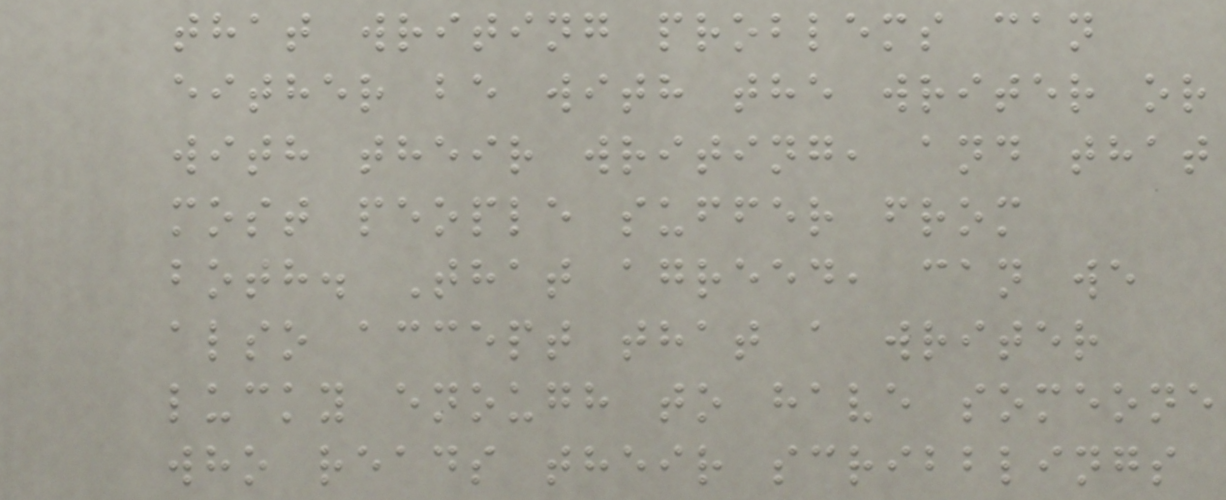that writing problems can
either be with the writer or
with their writing, and that
most people suffer from
both. That agreed, can we
also accept that a writer
lucky enough to have someone
who reads their scribblings
